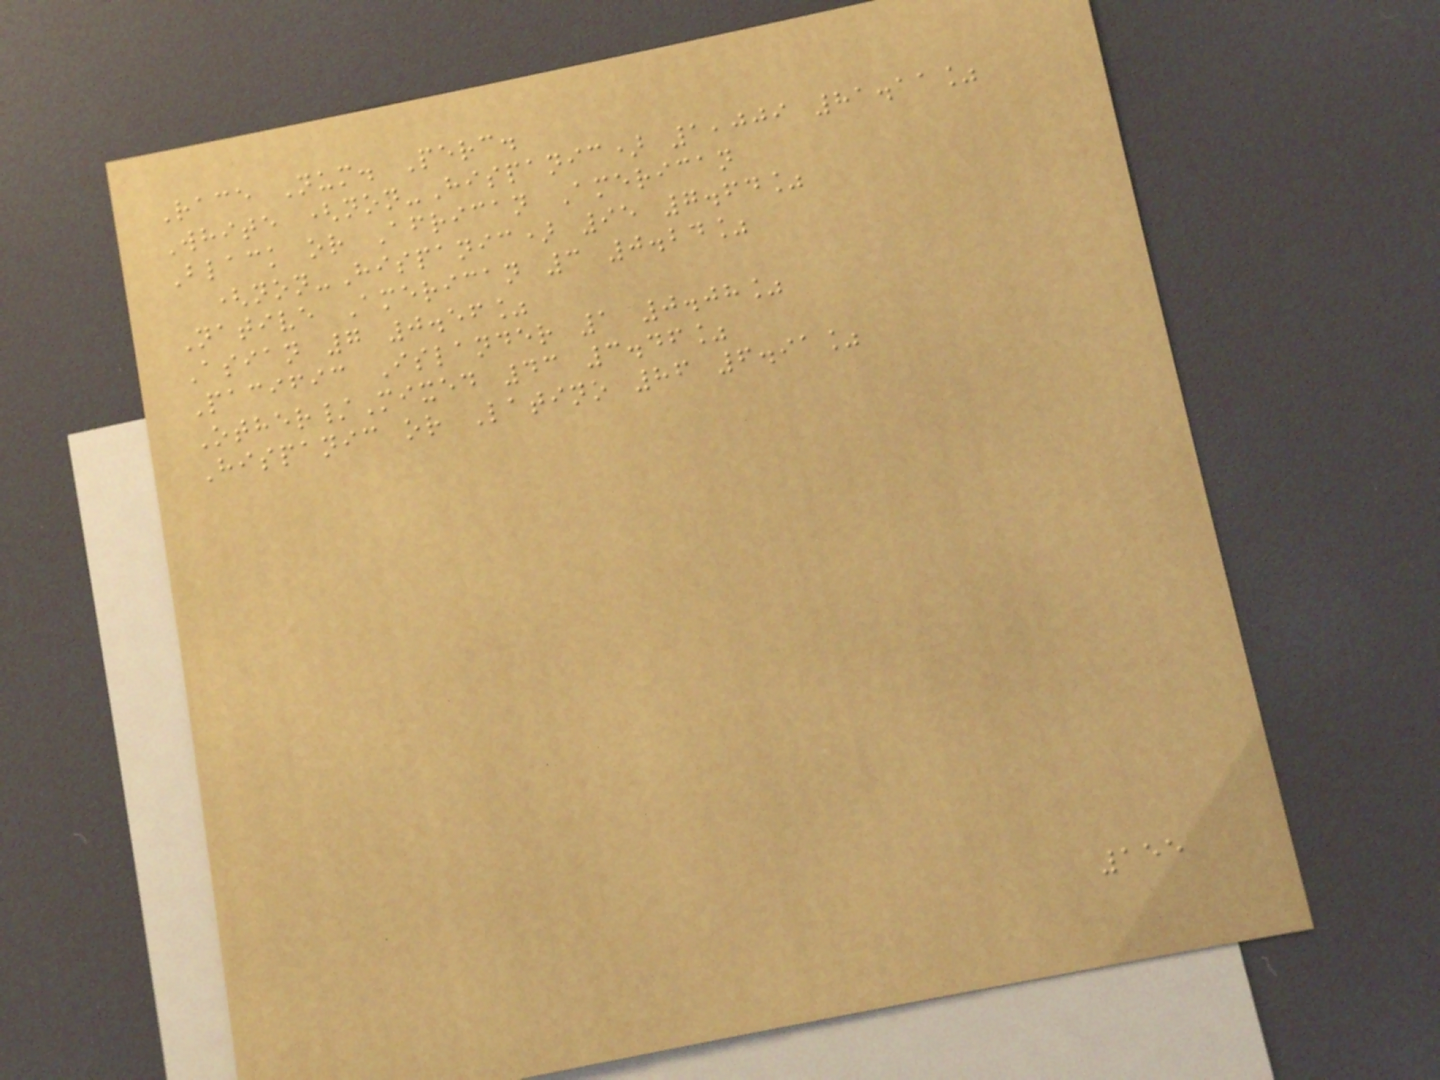Race Num. Perc.
White (non-Hispanic) 1,009 81.11%
Black or African American
(non-Hispanic) 95 7.64%
Native American 3 0.24%
Asian 7 0.56%
Pacific Islander 1 0.08%
Other/Mixed 43 3.46%
Hispanic or Latino 86 6.91%
155
